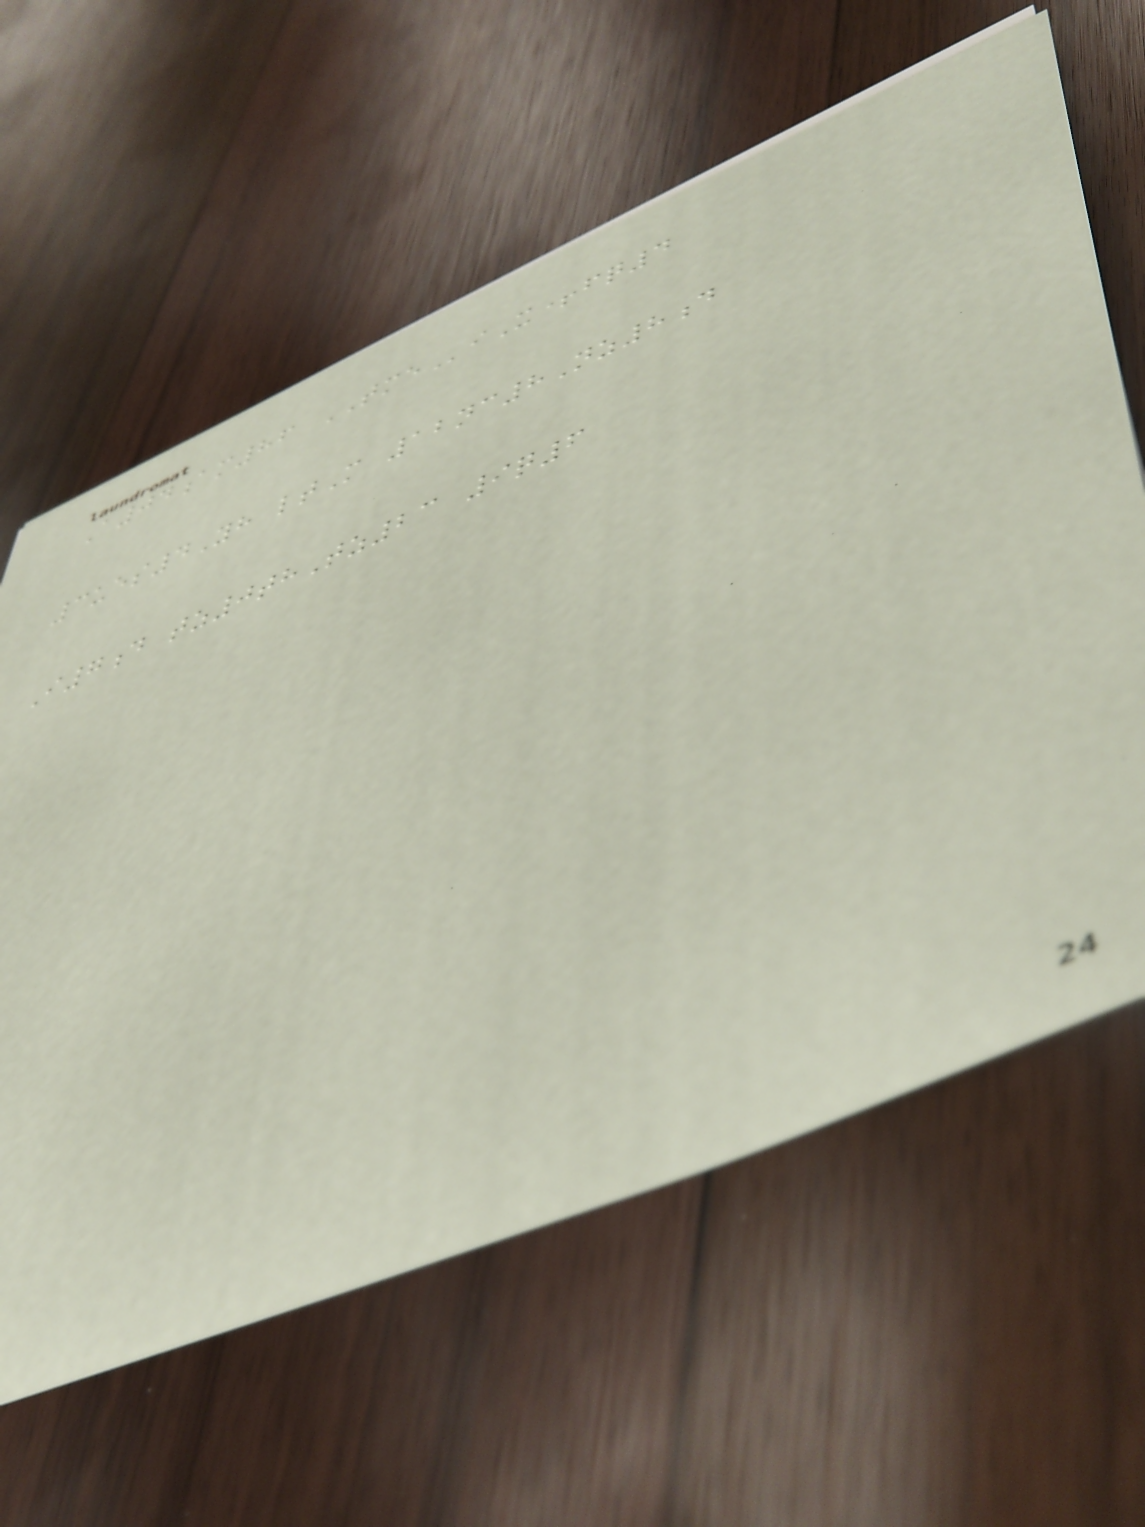A04am86 TMEiX+fq4
3ues4Yh ltM 12nc8Nz8d
I7d tz0thTz23 9q6
